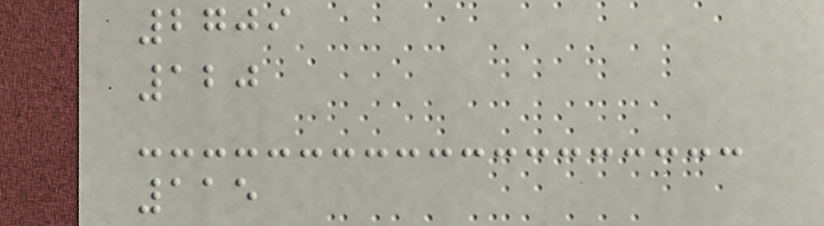2709
120
115
